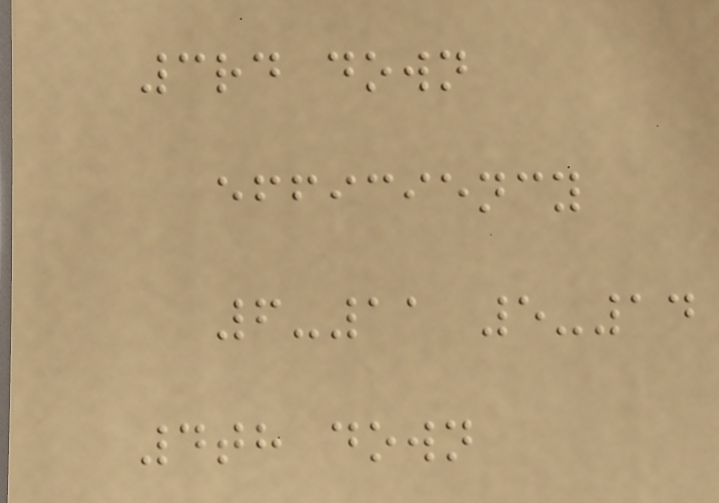3rd down
efficiency
6-11 5-14
4th down
